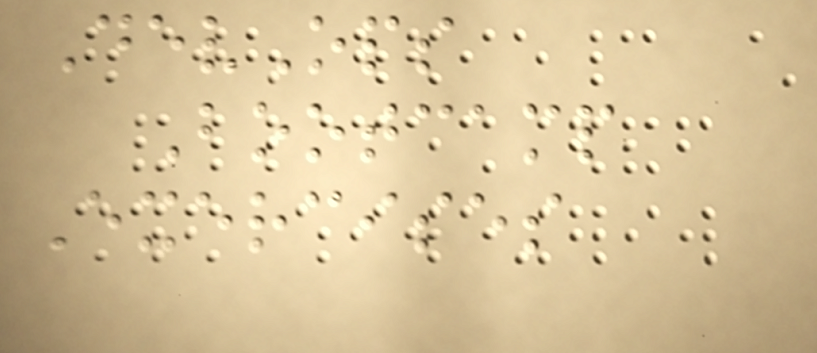DevOps
Bootcamp
Exercises
